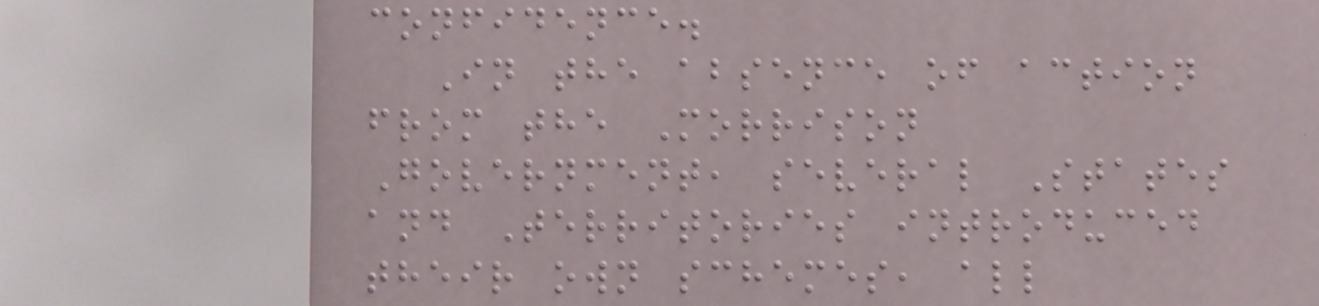confidence.
In the absence of action
from the Morrison
Government, several States
and Territories introduced
their own schemes, all
